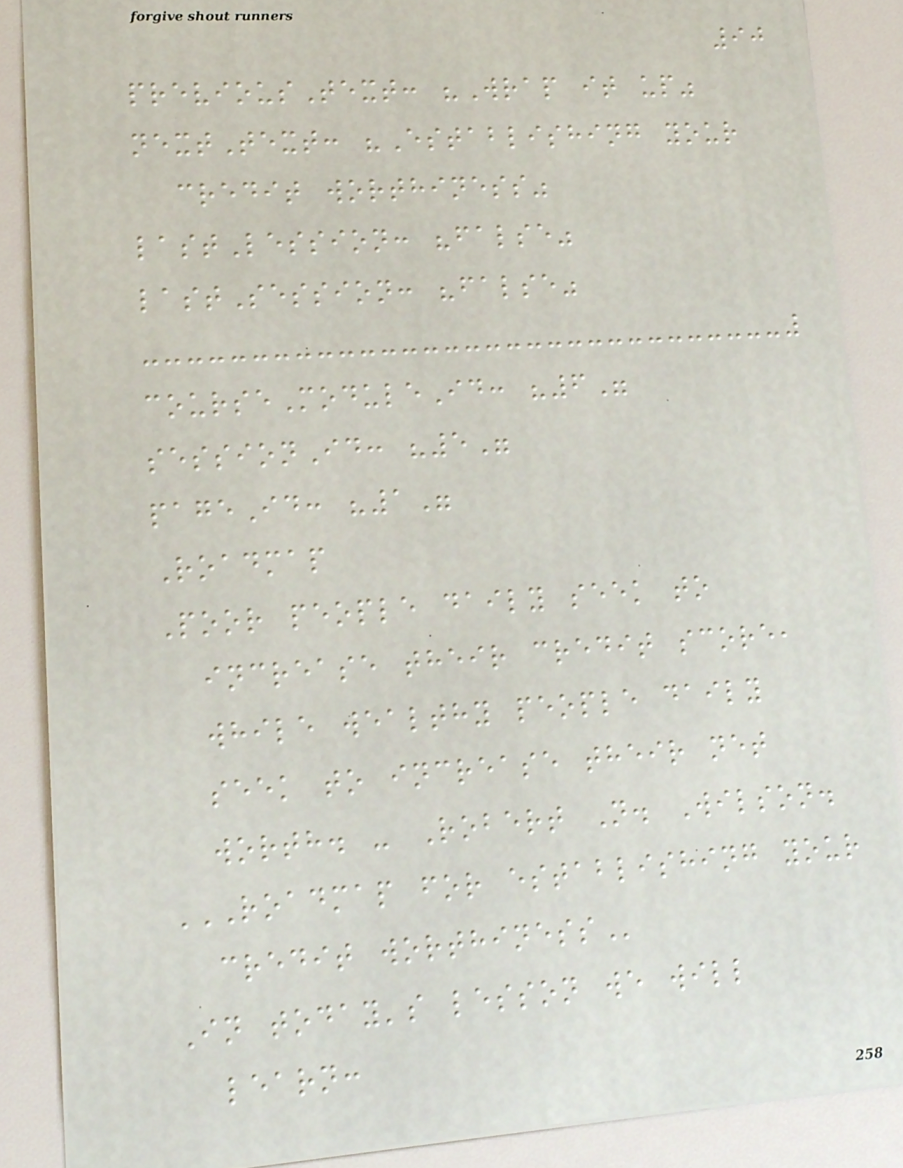90
previousText: "Wrap it up"
nextText: "Establishing your
credit worthiness"
lastLession: "false"
lastSession: "false"
courseModuleId: "6"
sessionId: "5"
pageId: "1"
Roadmap
Poor people daily seek to
increase their credit score,
while wealthy people daily
seek to increase their net
worth. - Robert N. Wilson.
ROADMAP FOR ESTABLISHING YOUR
CREDIT WORTHINESS
In today's lesson we will
learn:
